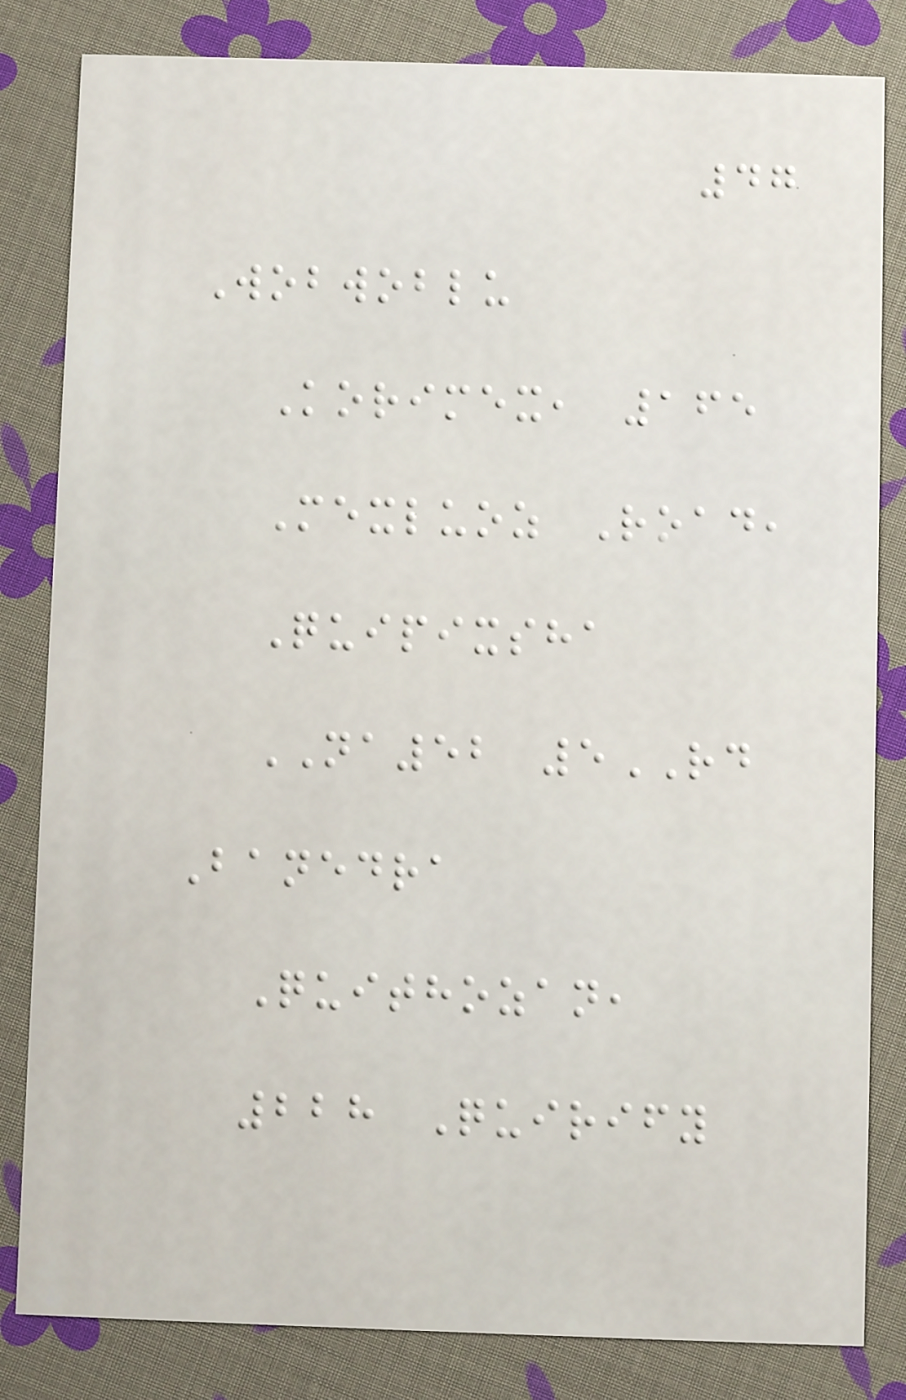47
Wobwoblu
Korimex, 165
Mexluoz Road,
Quipixsha
NA52 5RD
Banedra
Quithozan,
228 Quirify
